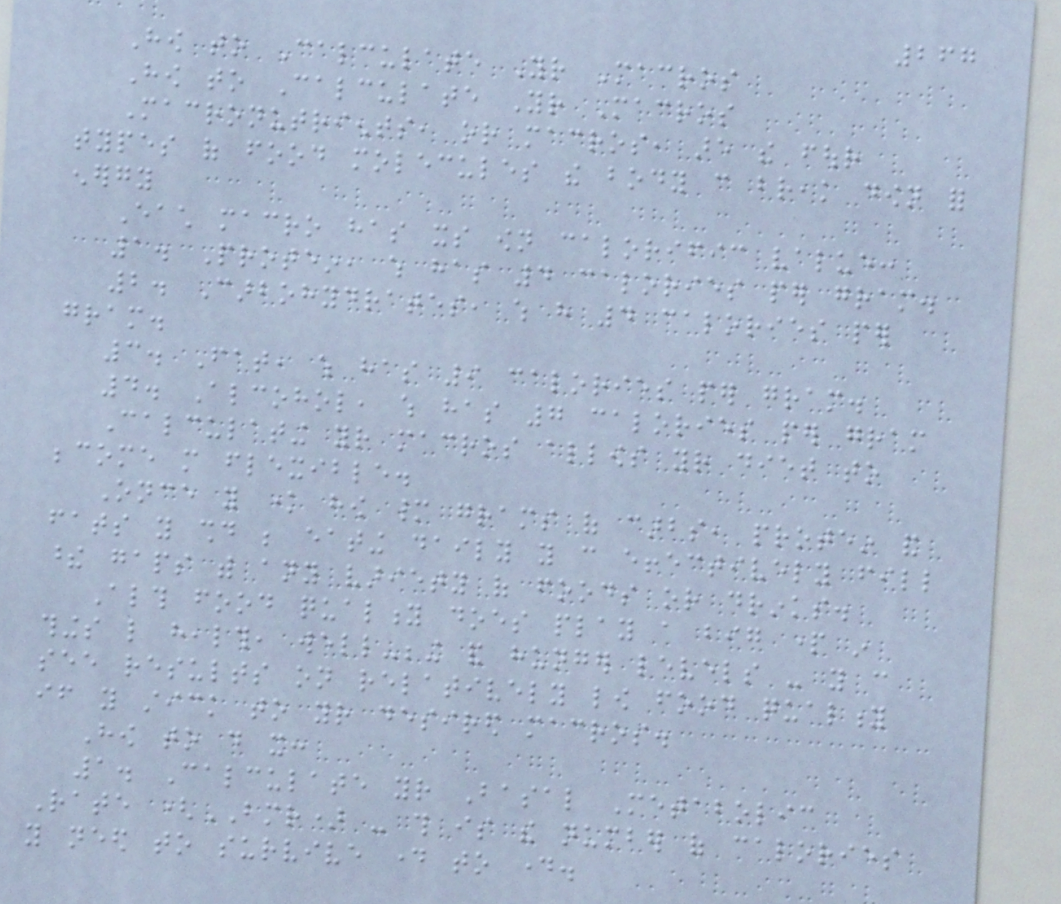267
How to Calculate Your Macros
How to Calculate Your Macros
Macronutrients, or macros, are the four
types of food molecules the body can break down for
energy
Each macro has its own calorific value:
1. Protein, which has 4 calories per gram.
2. Carbohydrates, which have 4 calories per
gram.
3. Fat, which has 9 calories per gram.
4. Alcohol, which has 7 calories per gram
Calculating your macros allows your diet to
become more flexible.
Once you know how many grams of carbs, protein and
fats you should be eating daily you can effectively fill
these gaps with any variety of foods or drinks.
Although food quality does play a big part in
things like health, well-being and hunger levels - you can
see results on relatively low food quality
if you stick to your desired macros.
How to do it:
1. Calculate your Basal Metabolic
Rate (BMR) - this is the number of calories
you need to survive day to day.
